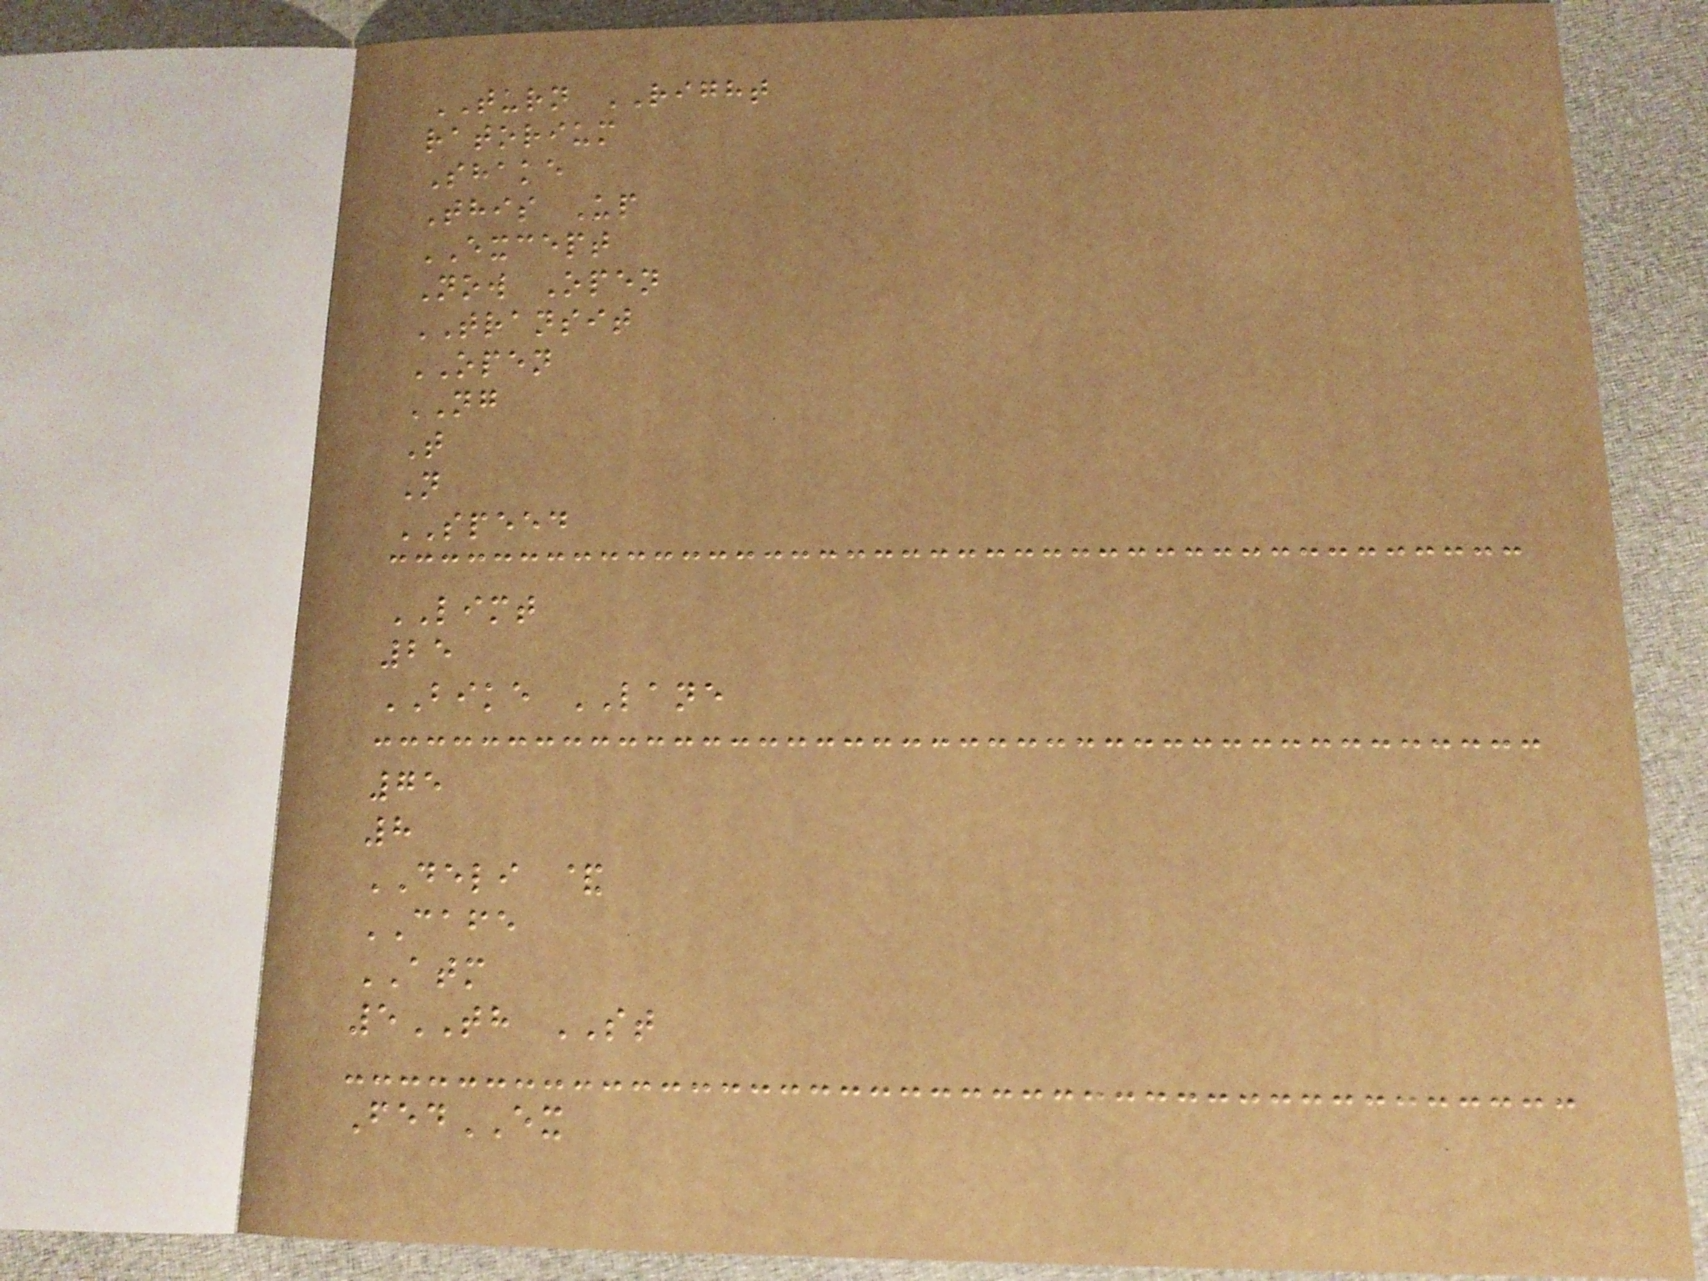TURN RIGHT
ratorium
Shake
This Up
EXCEPT
Now Open
TRANSIT
OPEN
NG
T
N
SPEED
LIMT
25
BIKE LANE
75
8
DELI &
CAFE
ATM
5TH ST
FedEX
